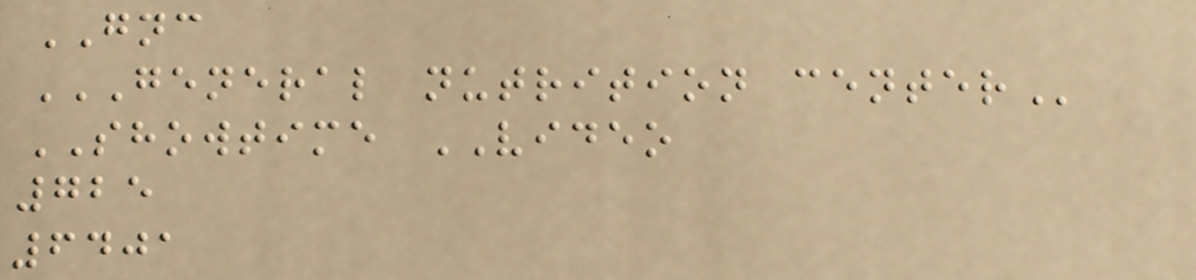GNC
GENERAL NUTRITION CENTER
SHOWTIME VIDEO
725
6401
